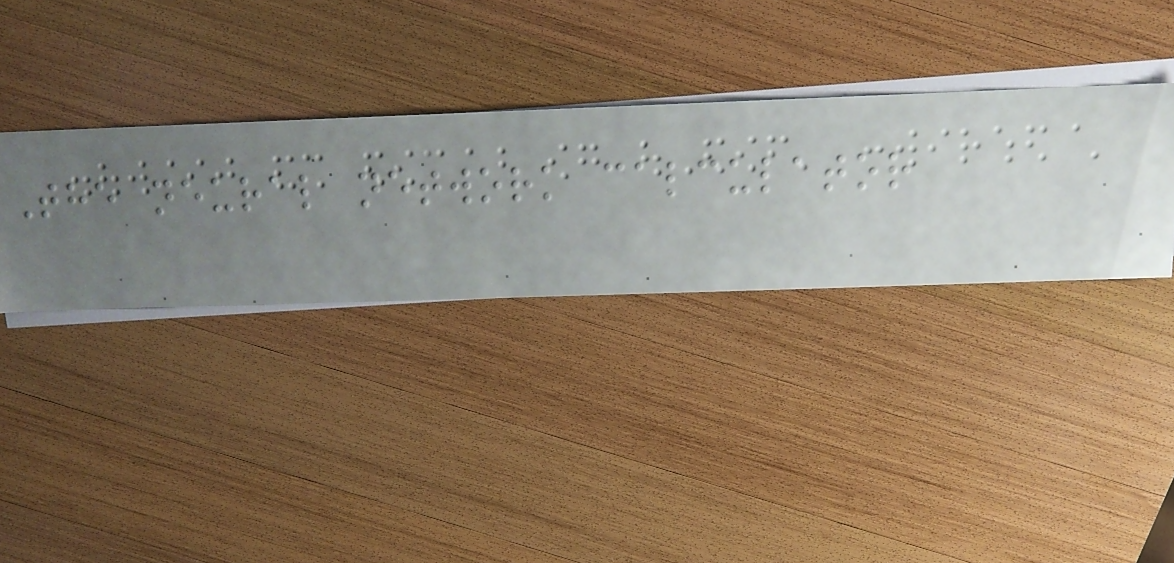The neural network calculator
